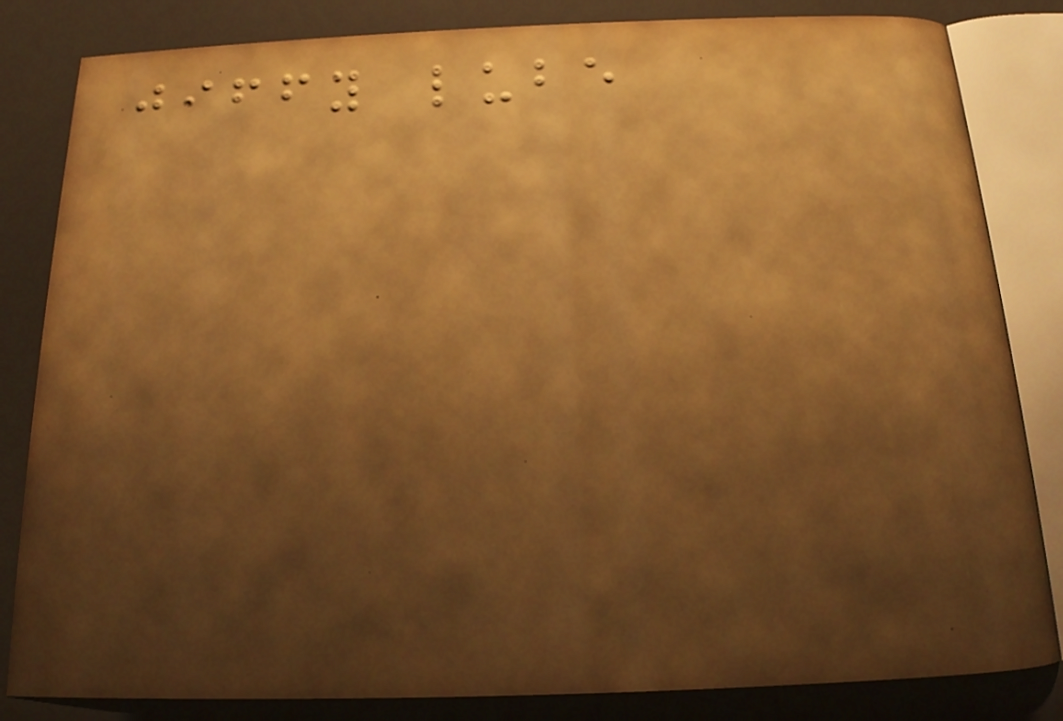jiffy lube
